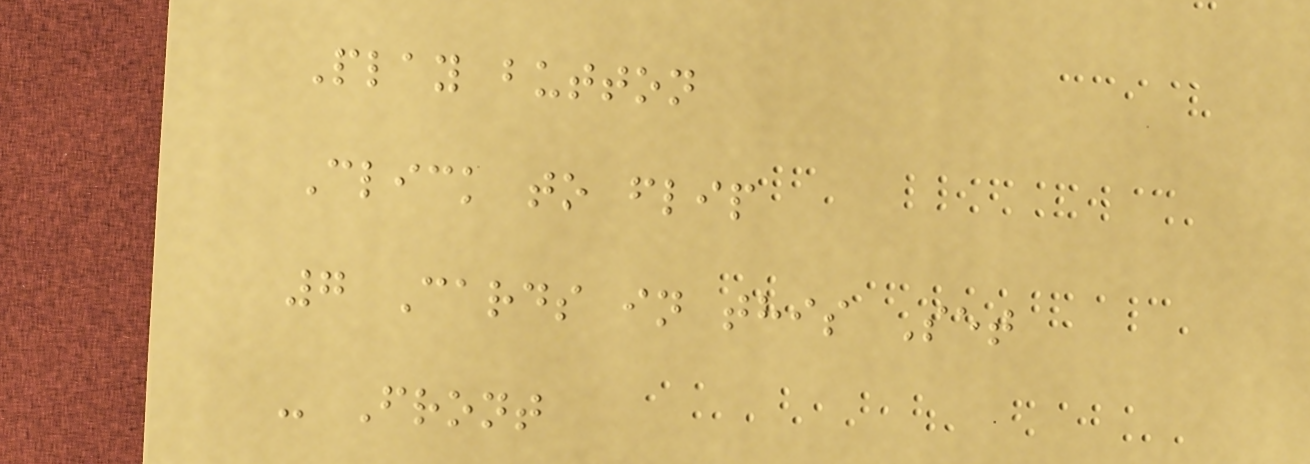Play button
Click to flip
7 Cards in this Set
- Front
